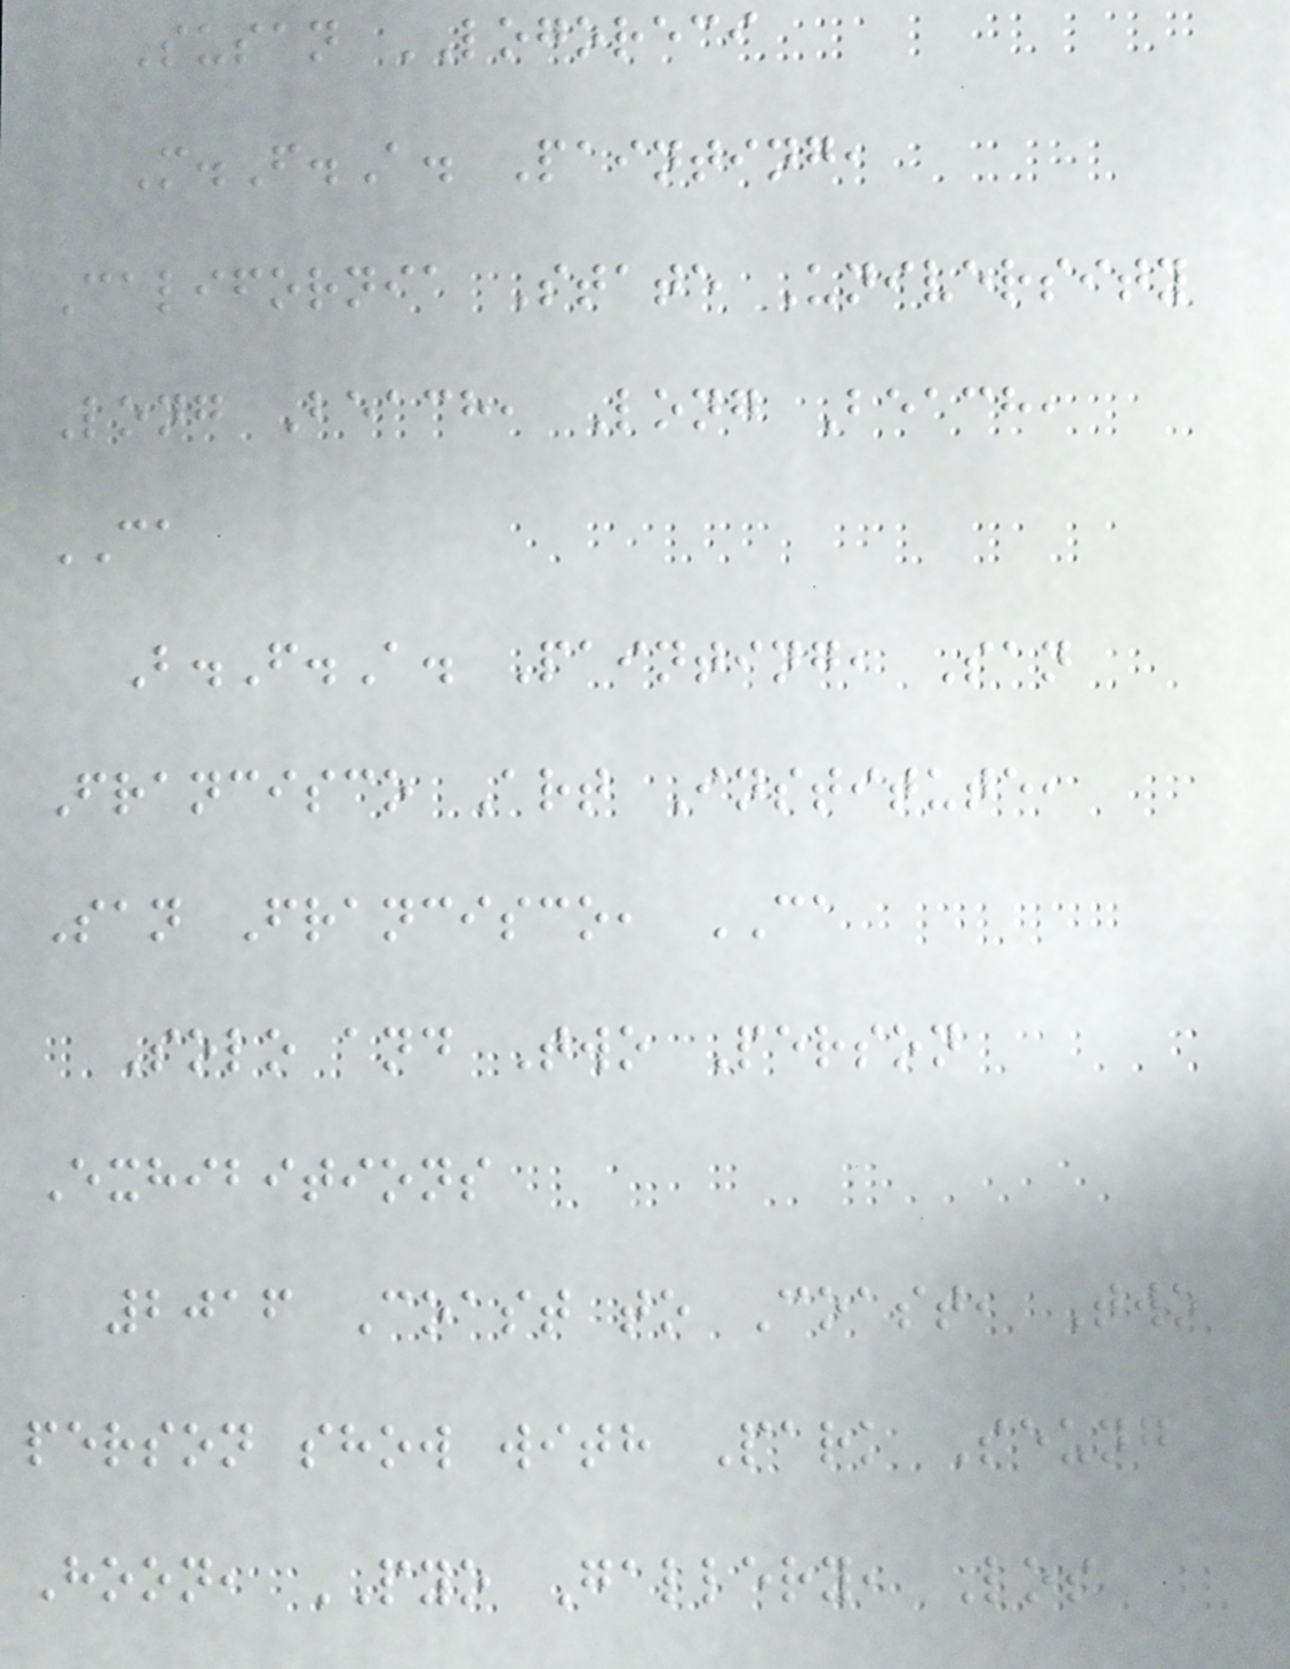Susan LOGORECI
M.F.A. Painting,
California State University
Long Beach, Long Beach,
CA
B.F.A. Painting, San
Francisco Art Institute,
San Francisco, CA
Solo and Two Person
Exhibitions
2016 Coast to Coast, Two
person show with Park Seung
Hoon, PYO Gallery, Los
